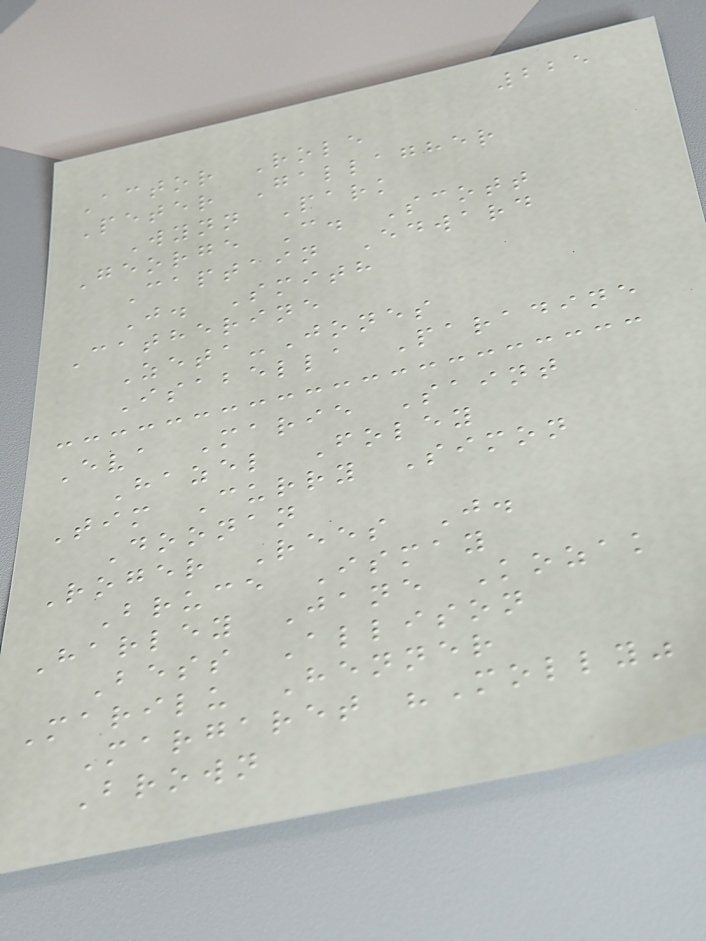225
Actor Role
Peter Gallagher
Wynn Park
George C. Scott
Captain Edward
J. Smith
Catherine
Zeta-Jones
Isabella Paradine
Eva Marie Saint
Hazel Foley
Tim Curry Simon
Doonan
Roger Rees J.
Bruce Ismay
Harley Jane Kozak
Bess Allison
Marilu Henner
Margaret "Molly"
Brown
